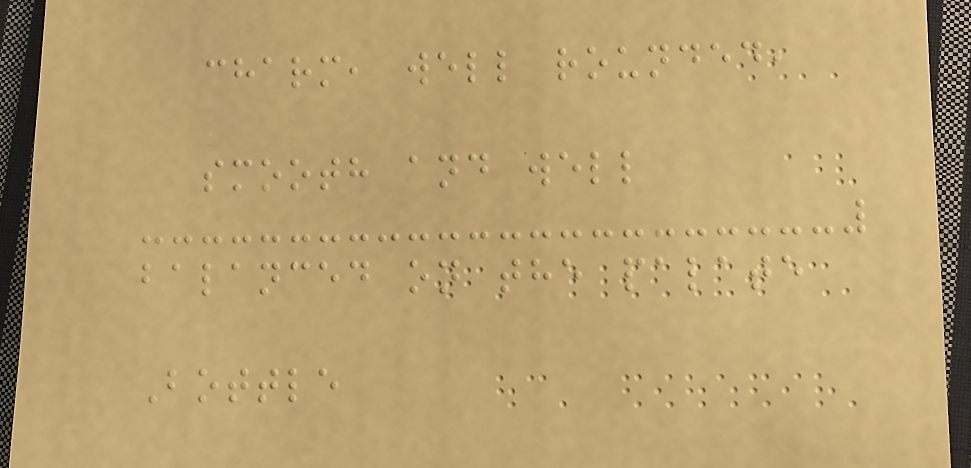charm, well rounded,
smooth and well
balanced on the palate
Bottle
